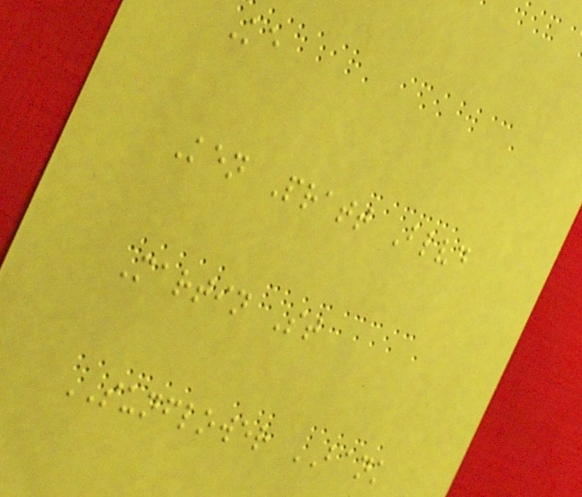Ke
Ken Pratt Blvd
Martin St
SUNFLOWER BANK
